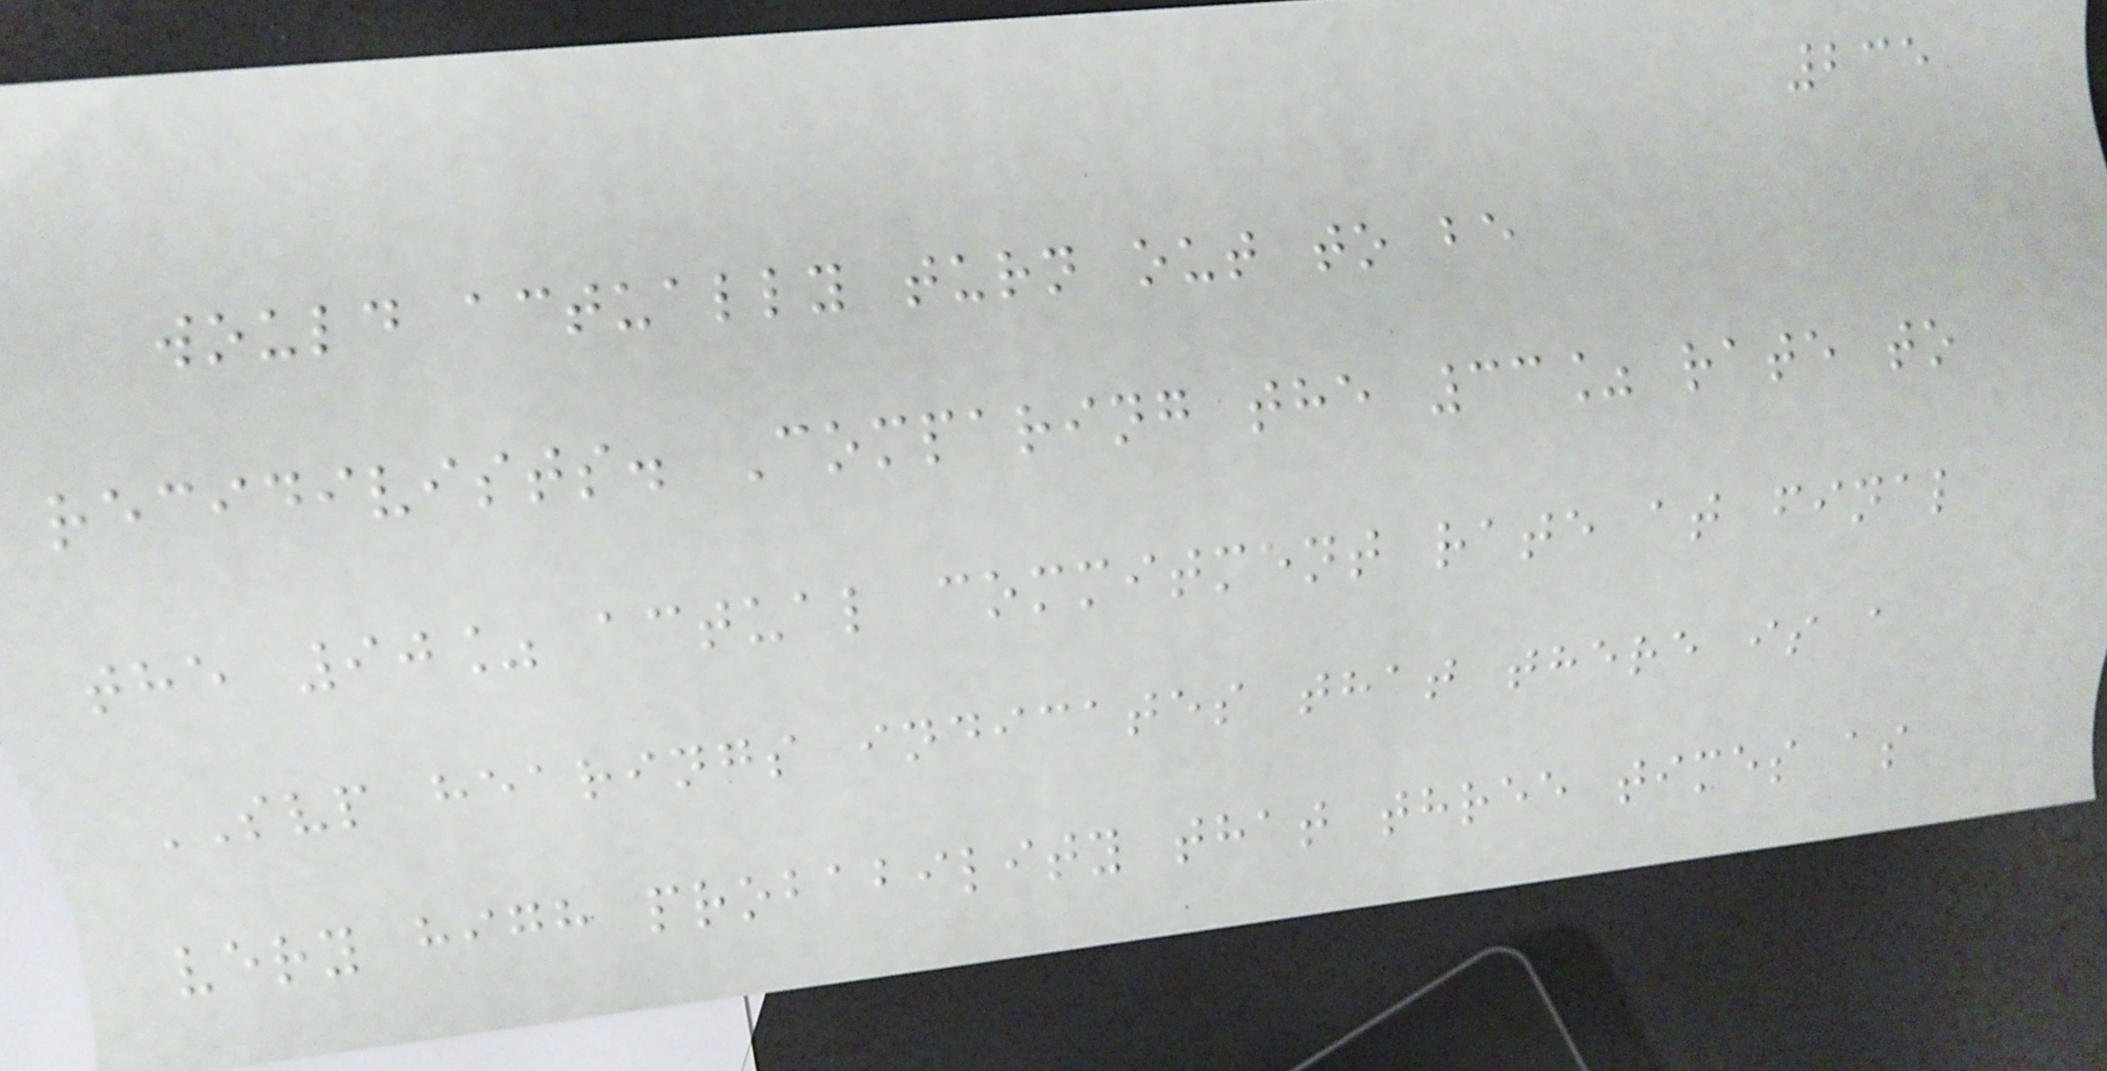235
would actually turn out to be
recidivists. Comparing the 33% rate to
the 90% actual commitment rate at final
SVP hearings indicates that there is a
very high probability that three times as
